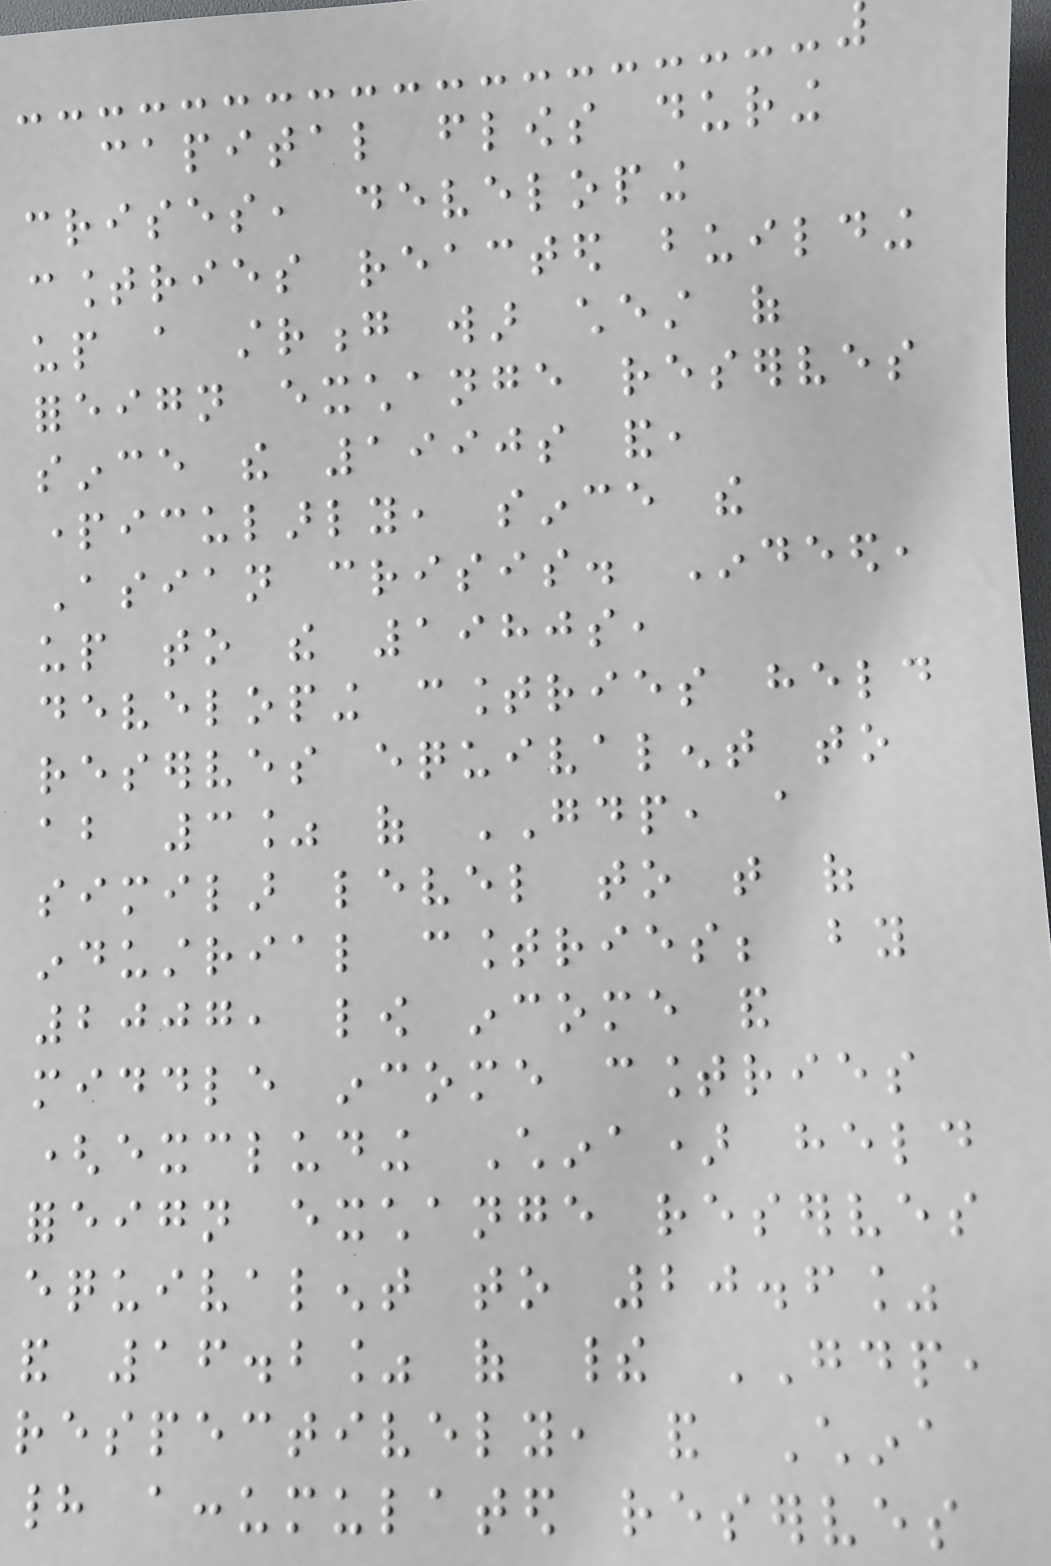capital flows during
crises, developing
countries reacted building
up a strong war chest of
foreign exchange reserves
since the 1990s and,
particularly, since the
Asian crisis. Indeed,
up to the 1980s,
developing countries held
reserves equivalent to
about 3% of GDP, a
similar level to that of
industrial countries; by
2007, low income and
middle income countries
(excluding China) held
foreign exchange reserves
equivalent to 20.6%
and 16.2% of their GDP,
respectively, and China
had accumulated reserves
